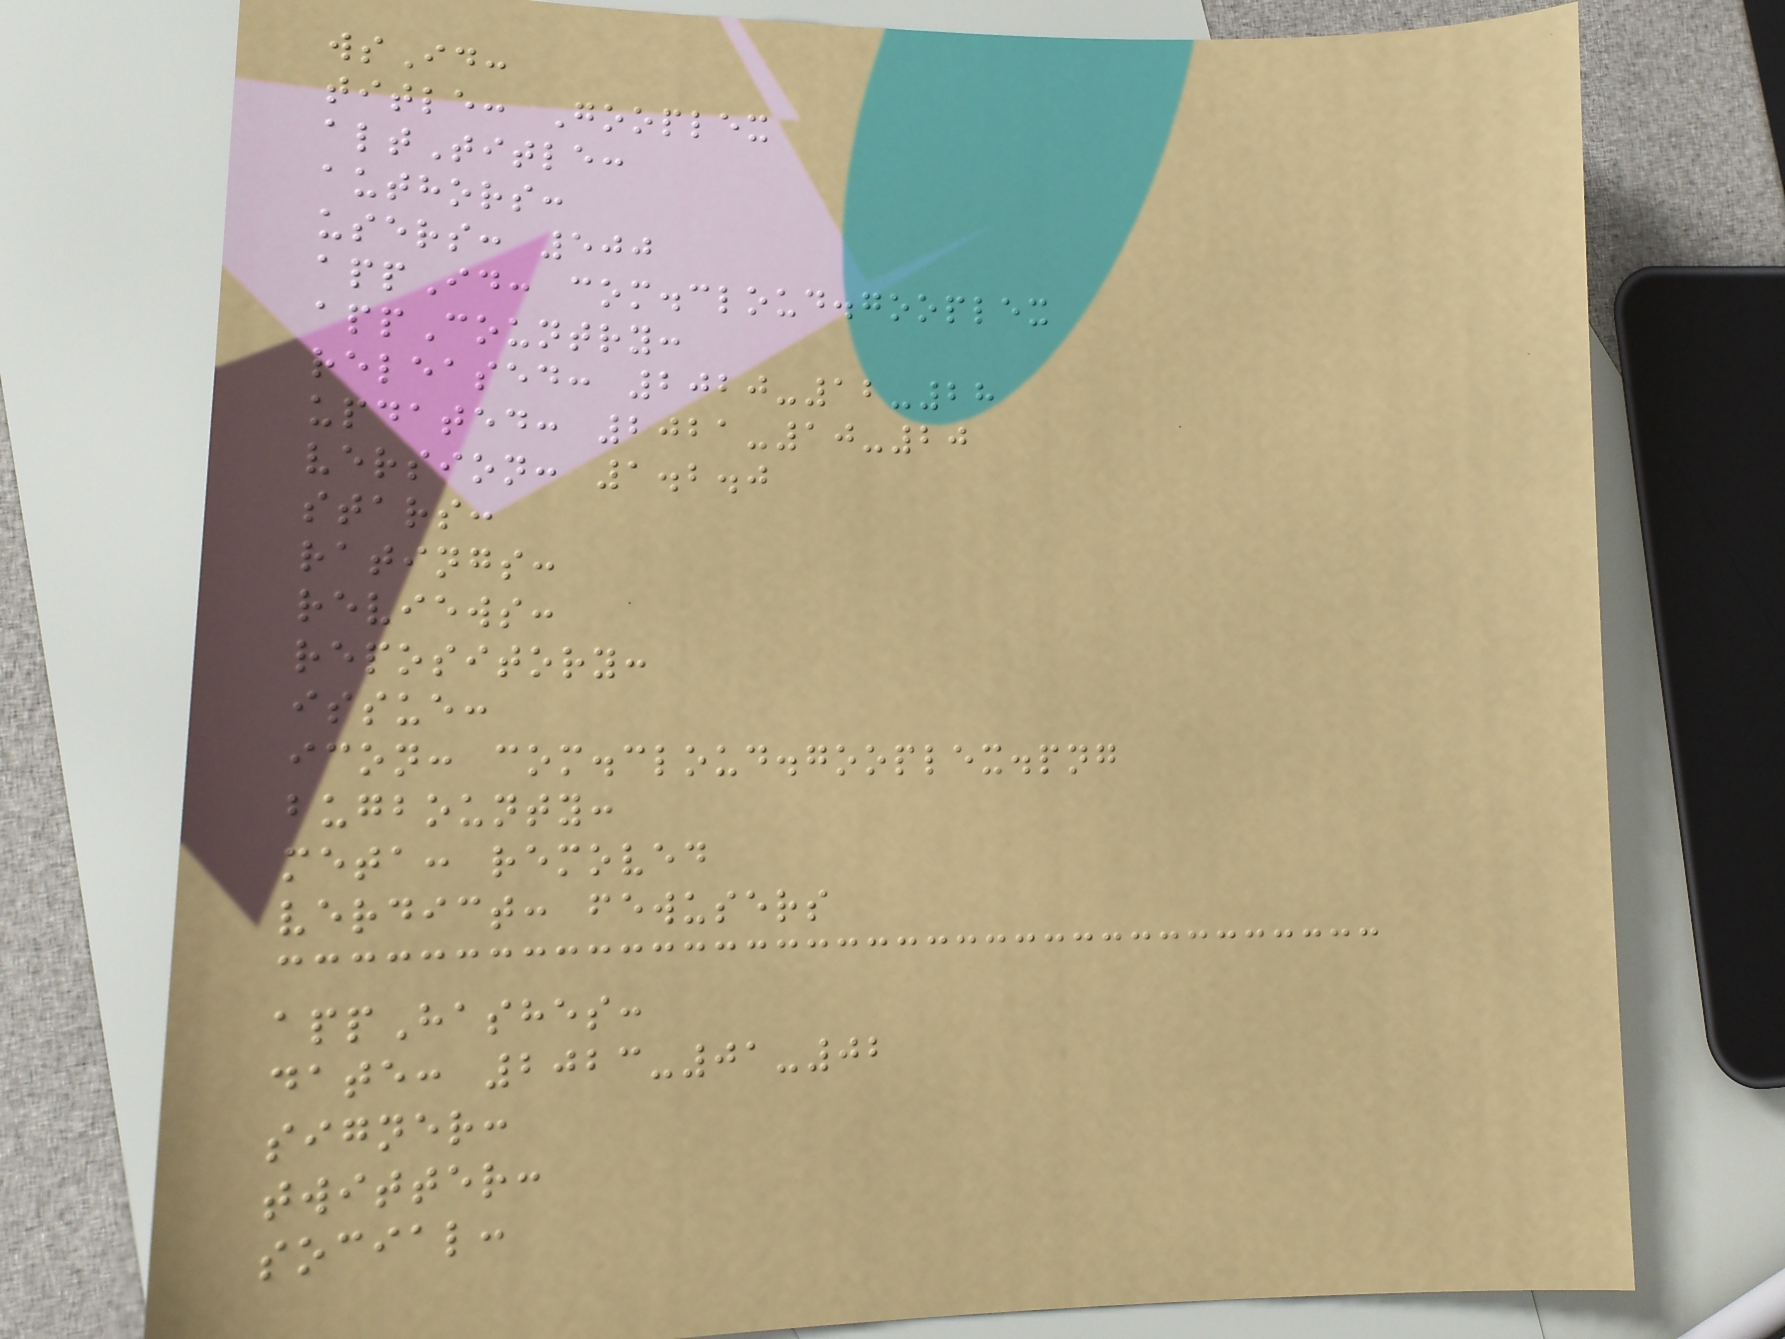wsId:
title: Gooplex
altTitle:
authors:
users: 500
appId: com.cloud.gooplex
appCountry:
released: 2020-12-28
updated: 2021-10-20
version: 1.2.0
stars:
ratings:
reviews:
repository:
issue:
icon: com.cloud.gooplex.png
bugbounty:
meta: removed
verdict: fewusers
appHashes:
date: 2023-01-02
signer:
twitter:
social:
